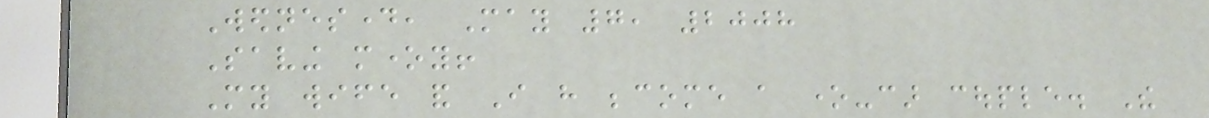Wednesday, May 7, 2008
Saving money!
My wife and I have become a one-car couple. The
